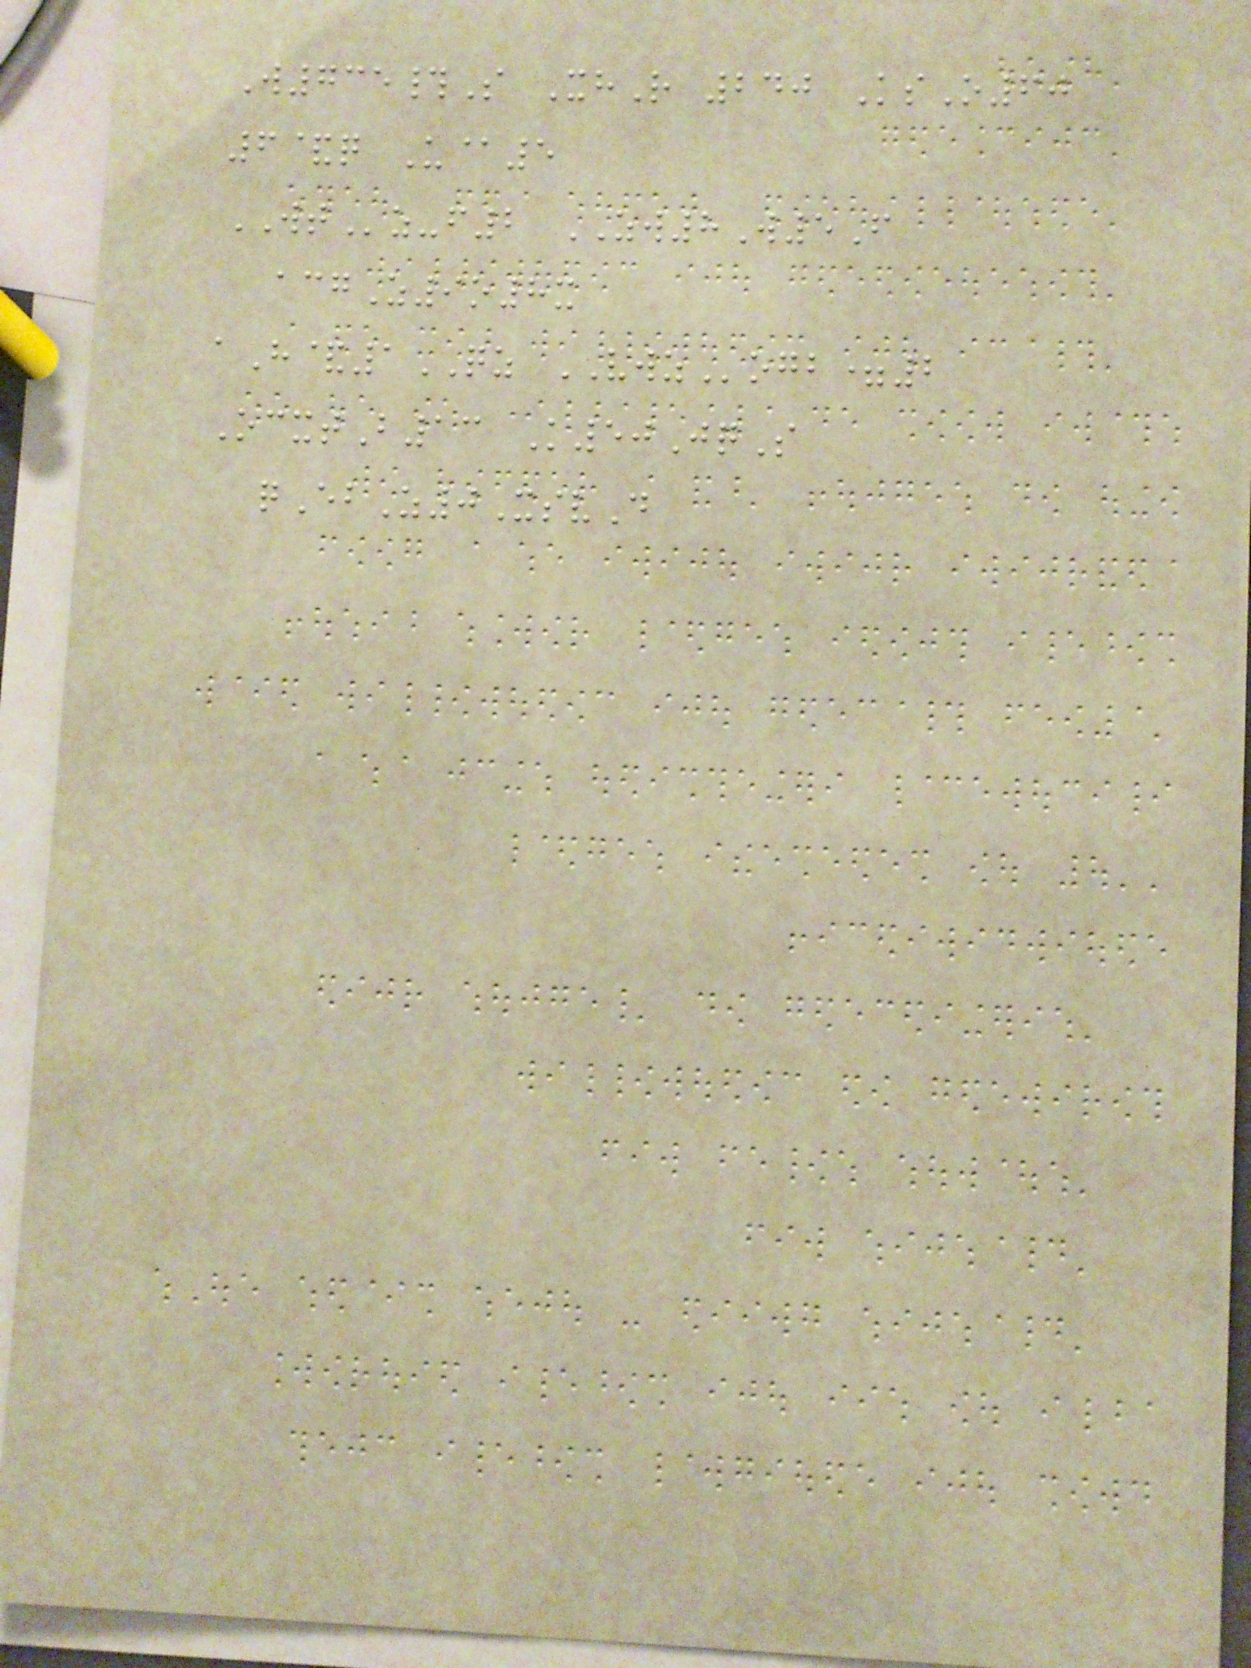W735#S XhR 240 KsO60
6&q U@5
WTz-f2 ZW8W5F
acgZ9o8x
aH&1QZ VWZogb=2
OcxtB13 K50JqS
qEbZ0XsvD
